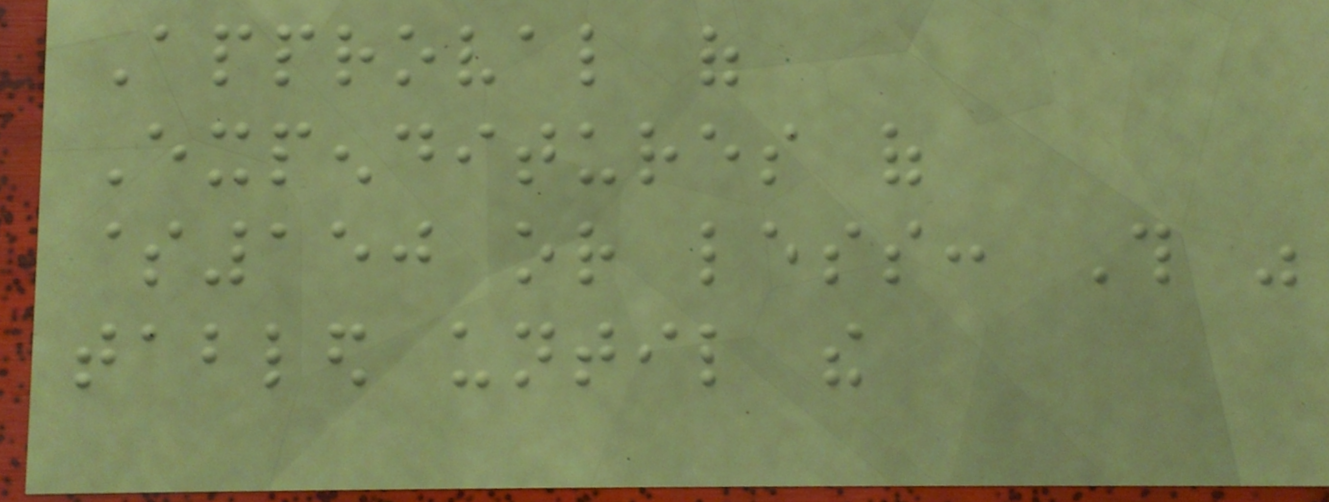Approval of
Expenditures of
$150 or less: This was
tabled until the
